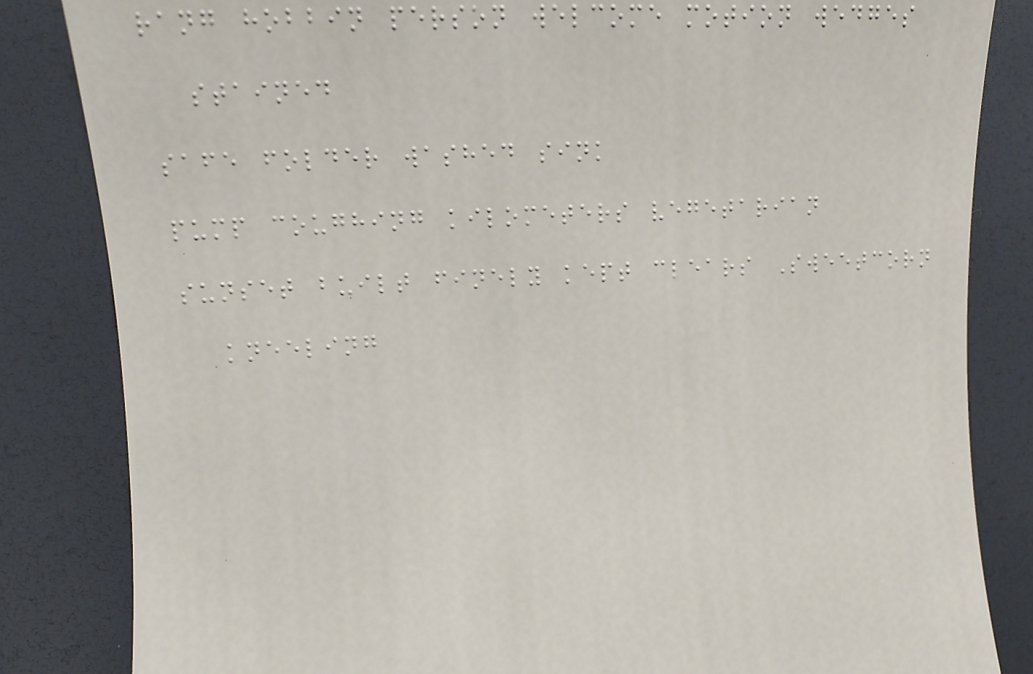rang hobbin person welcome motion wedges
stained
safe folder washed sink
pump coughing kilometers vegetarian
sunset built finely kept clears Sweetcorn
kneeling
